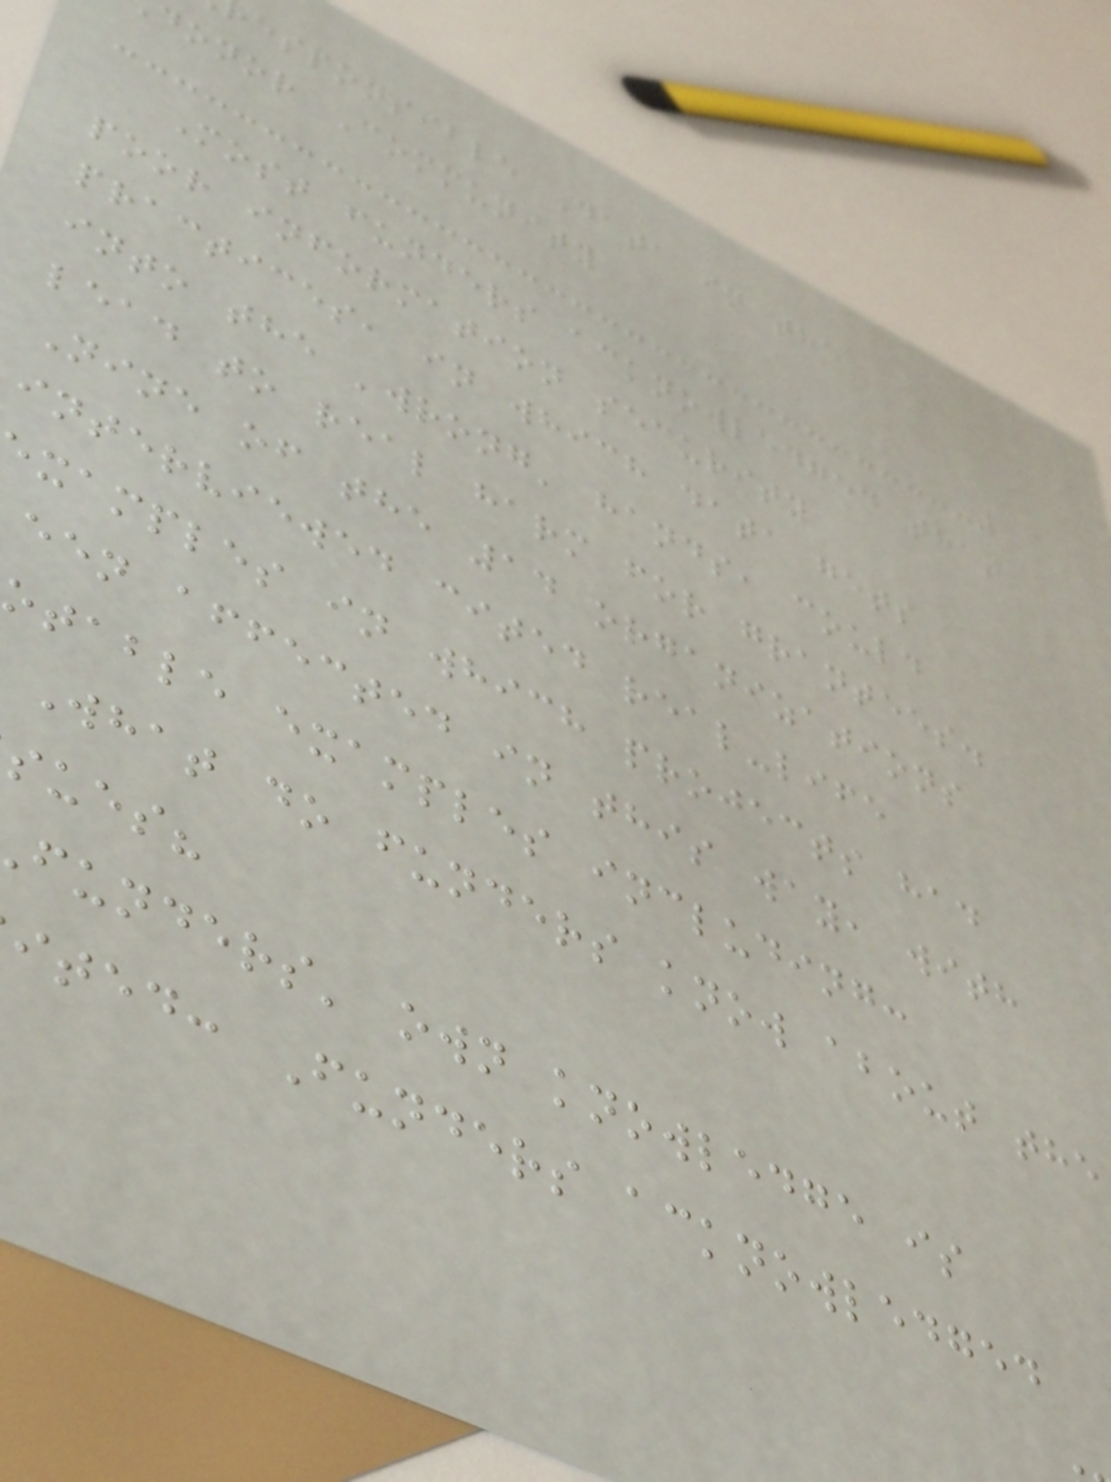esponsible Data in the
donor Community
Most funders acknowledged that
poor information security
practices, in which data gets
into the 'wrong' hands, could
lead to real harm for grantees.
Nine of the 14 organizations
interviewed cited real-life
xamples in which projects had
een affected in this way, with
otable examples including:
What do funders know about the
sues?
funders' own knowledge is
ited: Funders acknowledged
